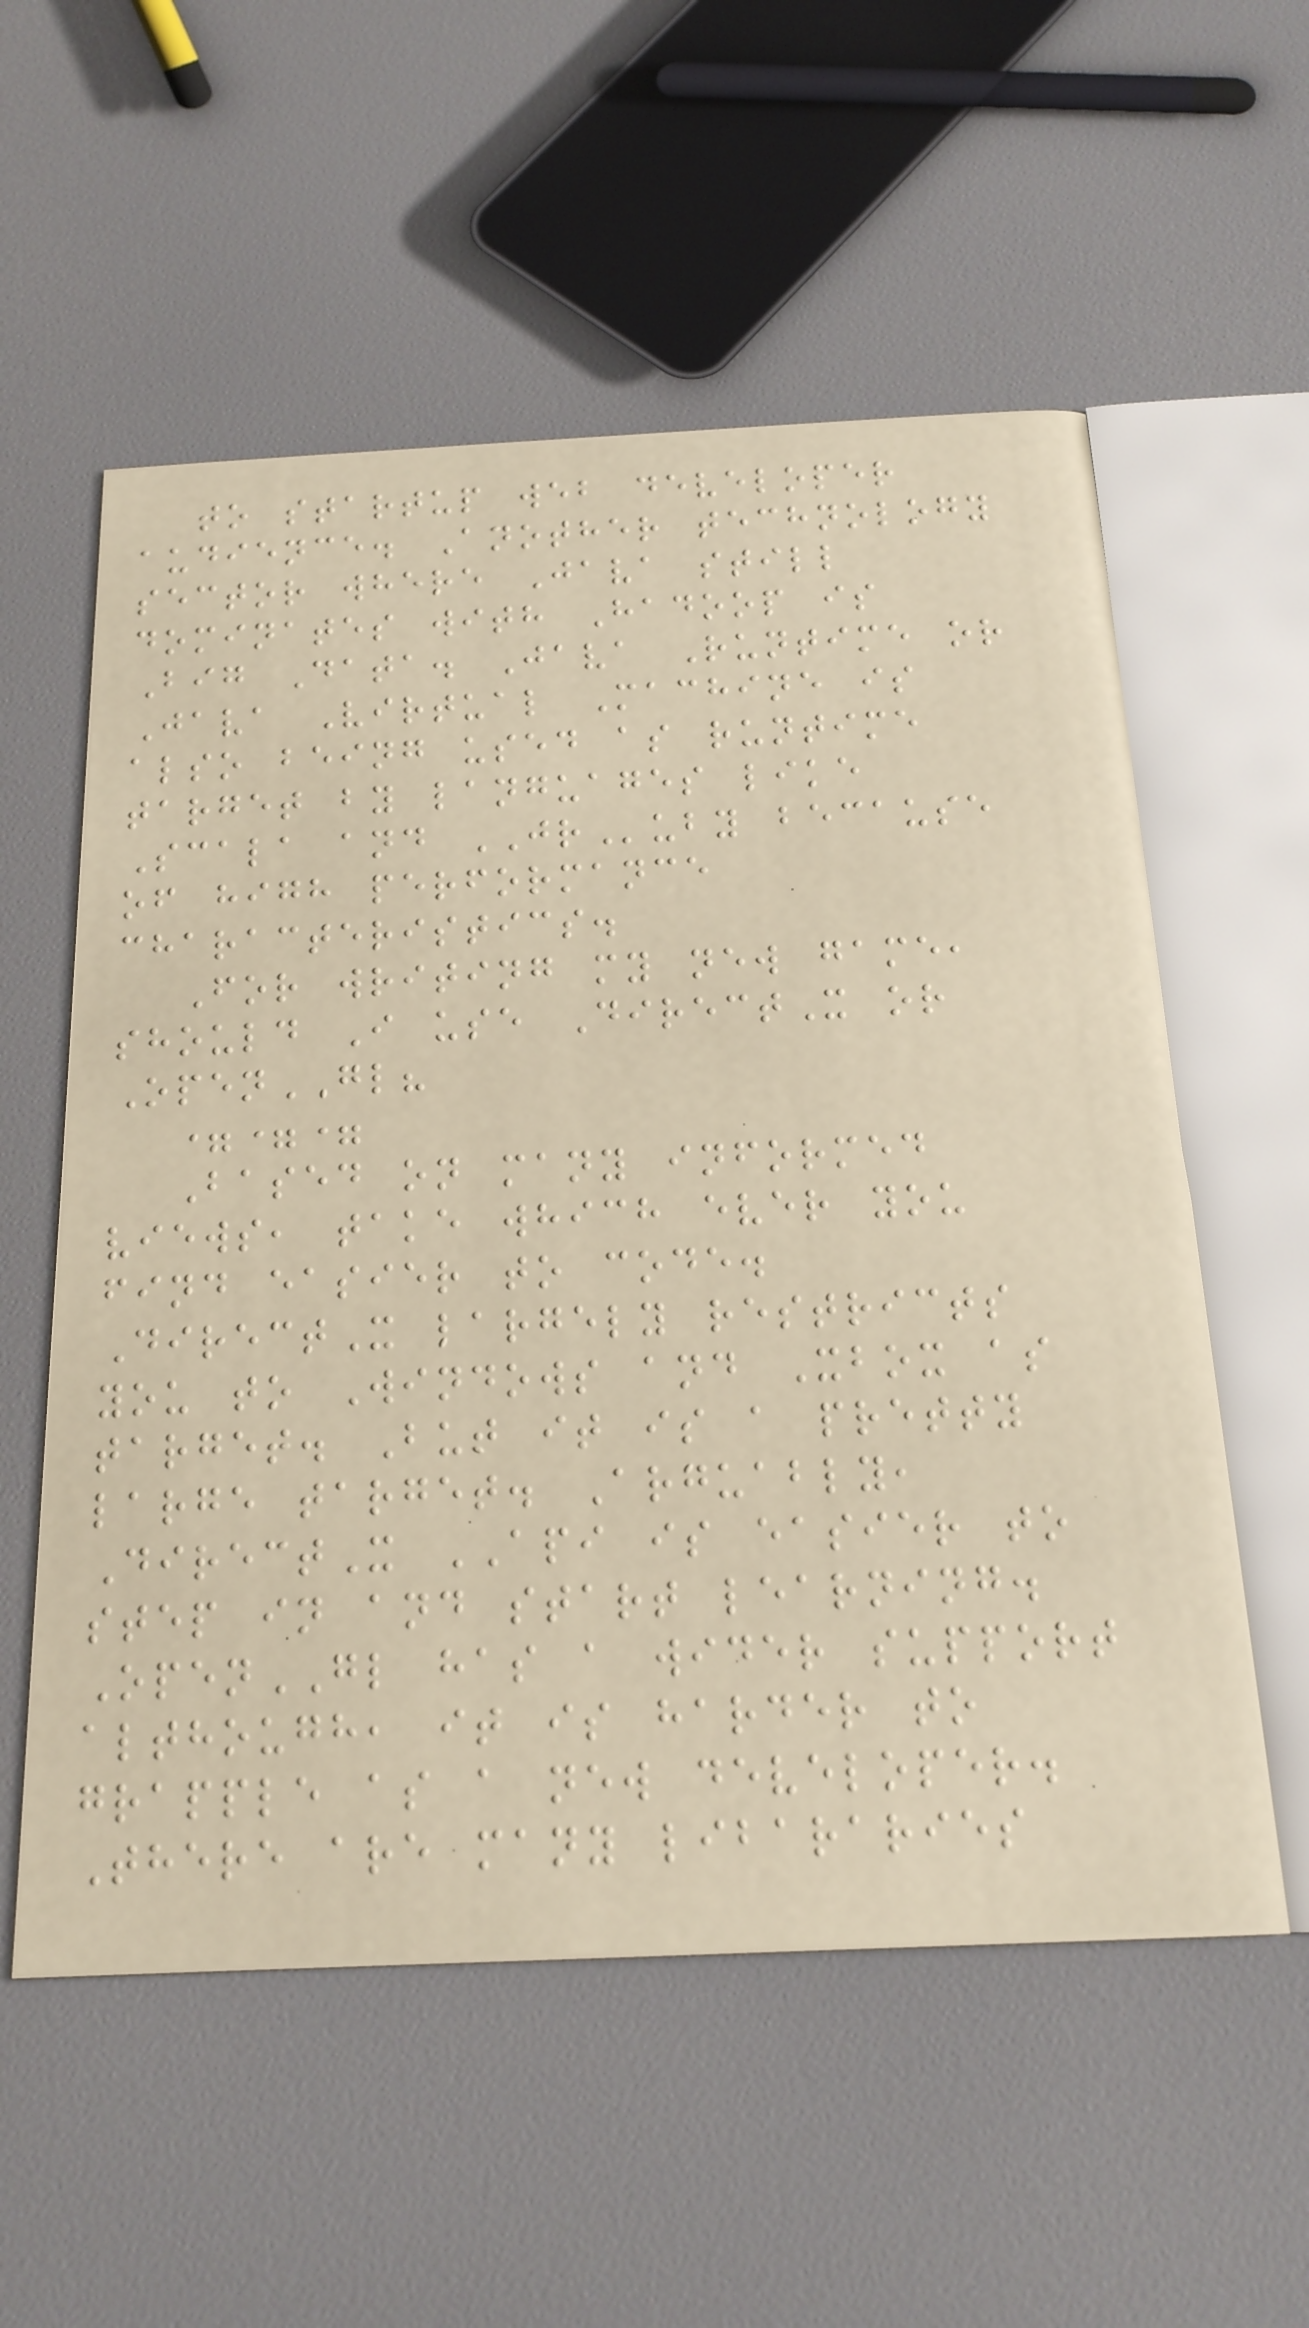to startup web developer
audience. Another technology
sector where Java still
dominates with Hadoop is
Big Data. Java Runtime or
Java Virtual Machine is
also being used as runtime
target by languages like
Scala and JRuby because
of high performance
characteristics.
For writing my new game,
should I use DirectX or
OpenGL?
===
Based on many informed
views, take which ever you
find easier to code.
DirectX largely restricts
you to Windows and Xbox as
target. But it is a pretty
large target. Arguably,
DirectX API is easier to
step in and start learning.
OpenGL has a wider support
although, it is harder to
grapple as a new developer.
There are many libararies
